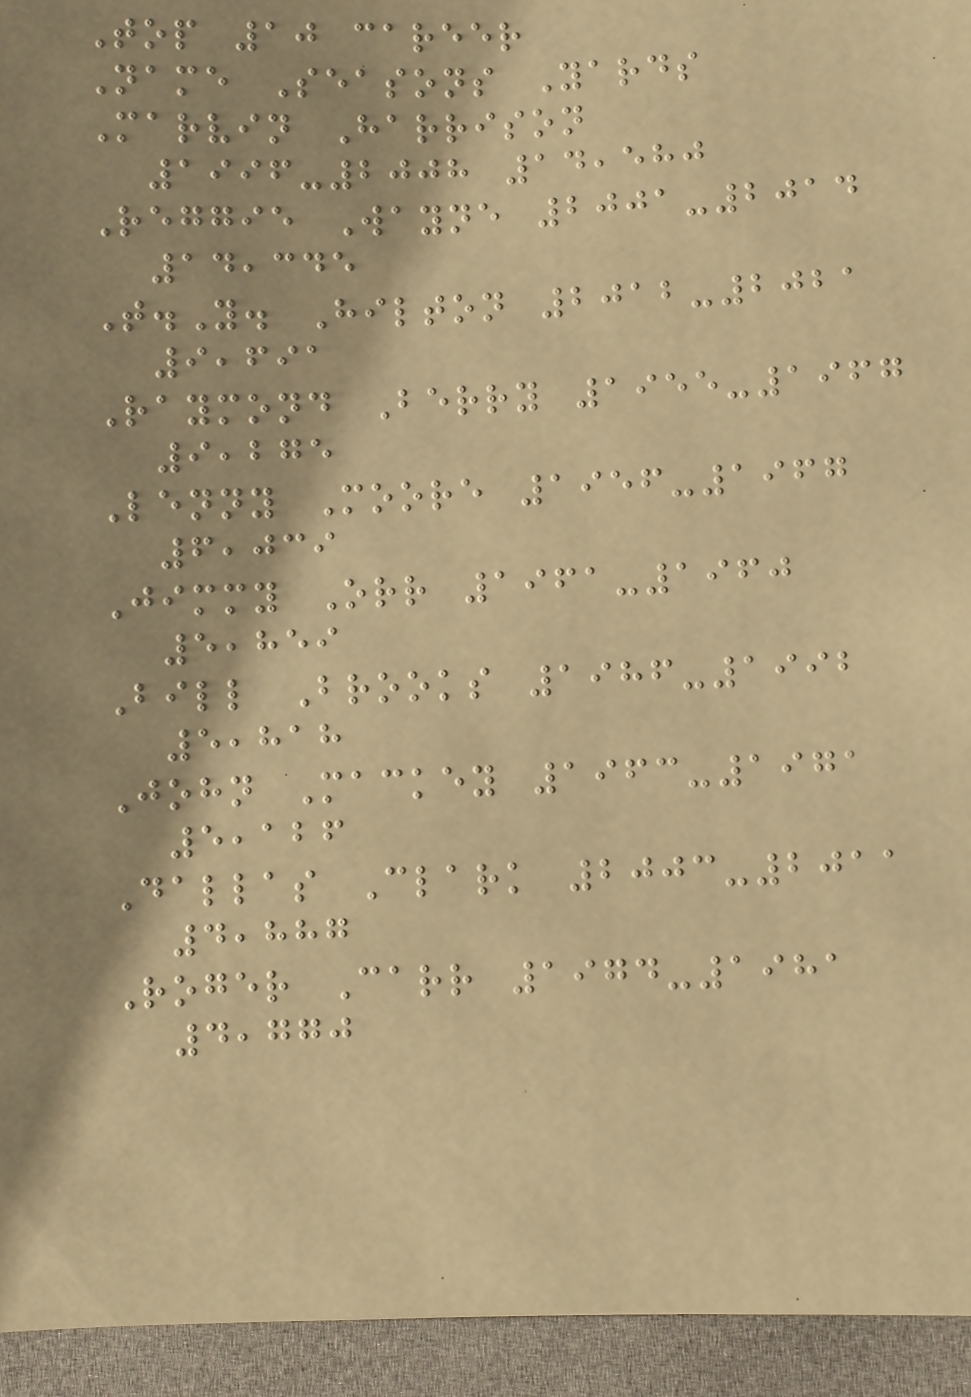Top 10 career
Name Seasons Yards
Marvin Harrison
1996-2008 14,580
Reggie Wayne 2001-2014
14,345
T.Y. Hilton 2012-2021
9,691
Raymond Berry 1955-1967
9,275
Lenny Moore 1956-1967
6,039
Jimmy Orr 1961-1960
5,859
Bill Brooks 1986-1992
5,818
John Mackey 1963-1971
5,126
Dallas Clark 2003-2011
4,887
Roger Carr 1974-1981
4,770
